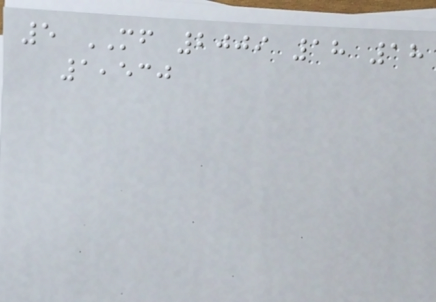5 MF 2009 18 18
1,530
